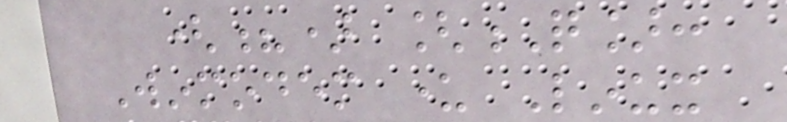(?) [Q]:
Winmodem under Linux
